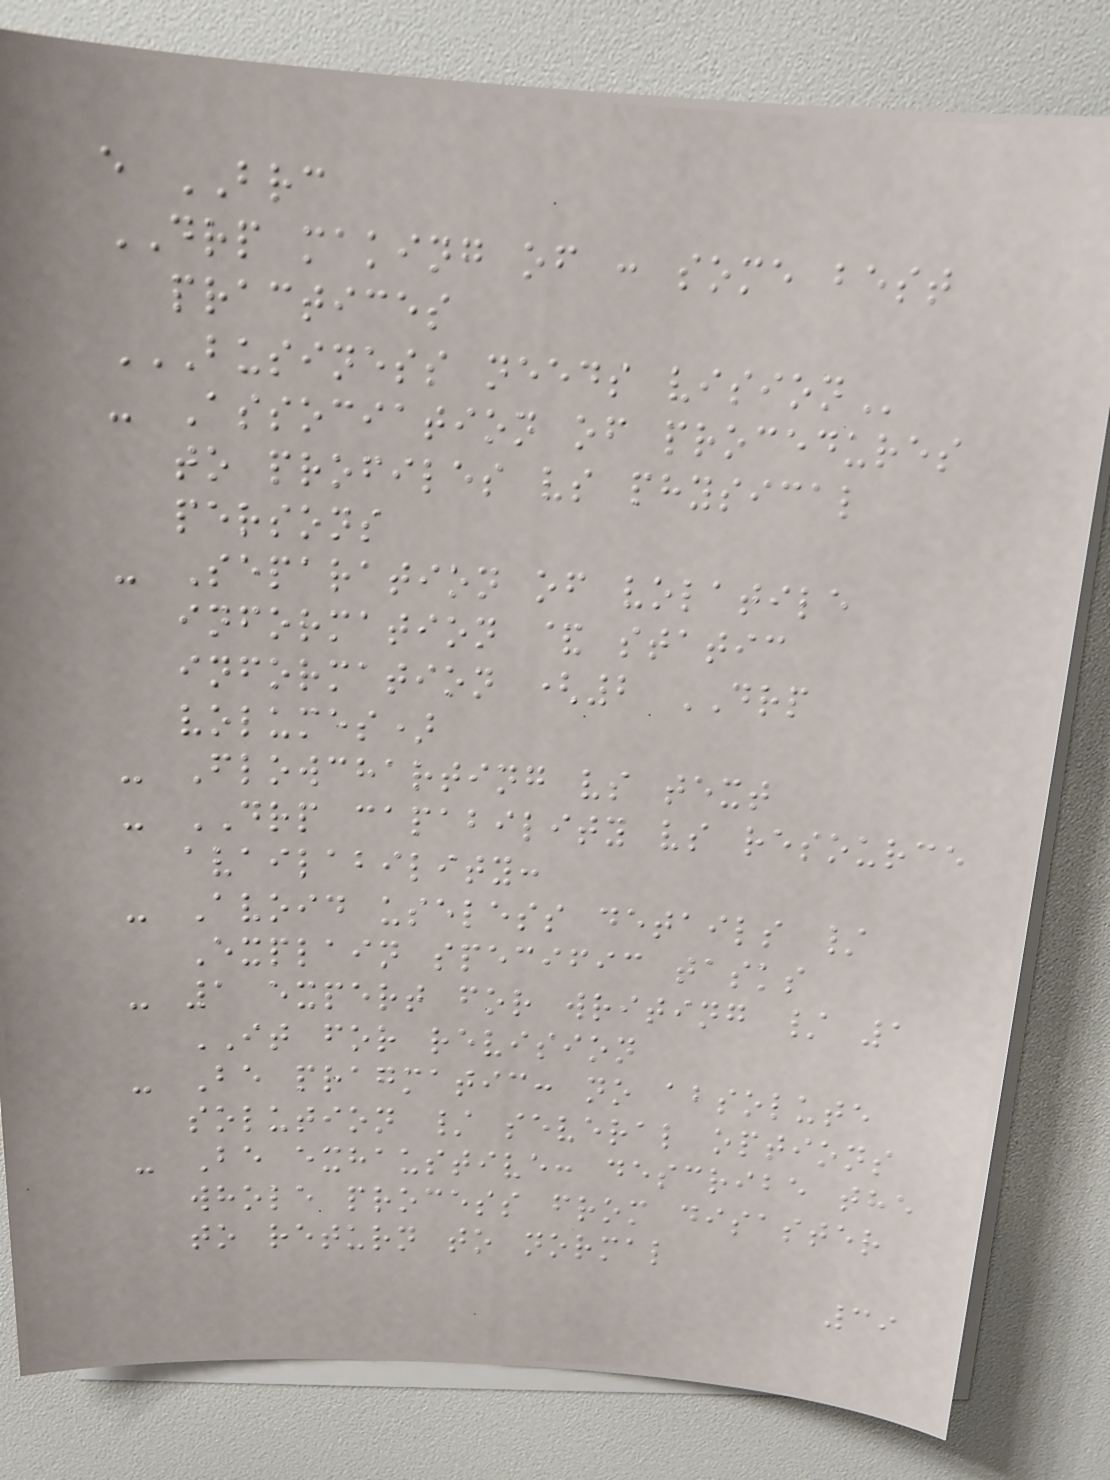e BRC
DRP making of : some best
practices
BUSINESS NEEDS VISION
- Association of procedures
to profiles vs physical
persons
- Separation of volatile
information & static
information (2 DRP
volumes)
- Flowcharting vs text
- DRP capability vs resource
availability:
- Avoid useless details /
Explain specific tasks
- 1 expert for writing / 1
IT for revision
- Be pragmatic: no absolute
solution / several options
- Be exhaustive: describe the
whole process from disaster
to return to normal
39
